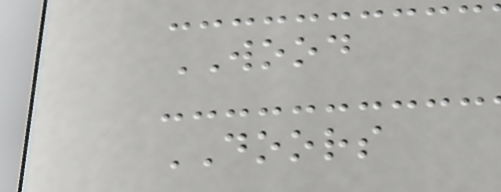WOOD
DOORS
